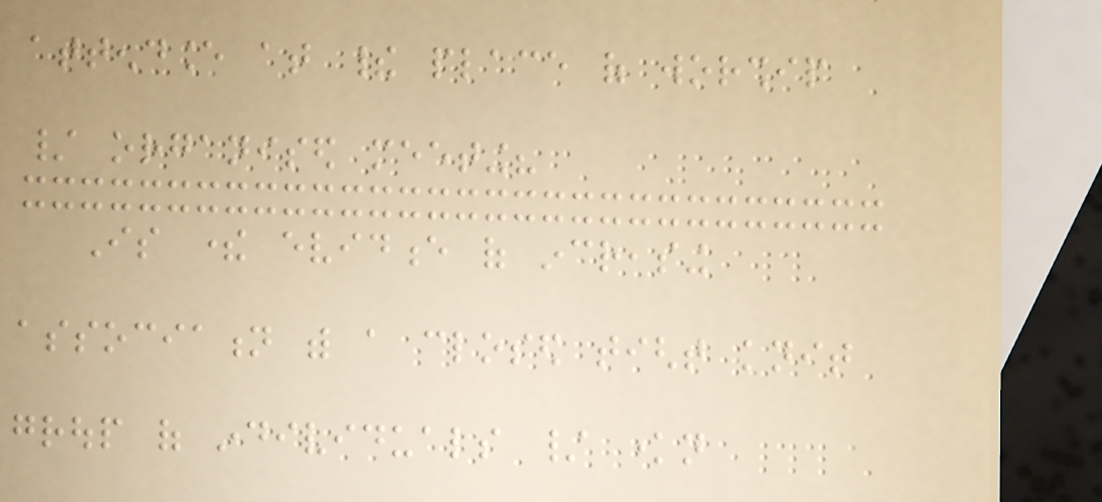attendance at their place of worship
/ organised meeting?
Is there evidence of increasing
association with a closed tight knit
group of individuals / known
